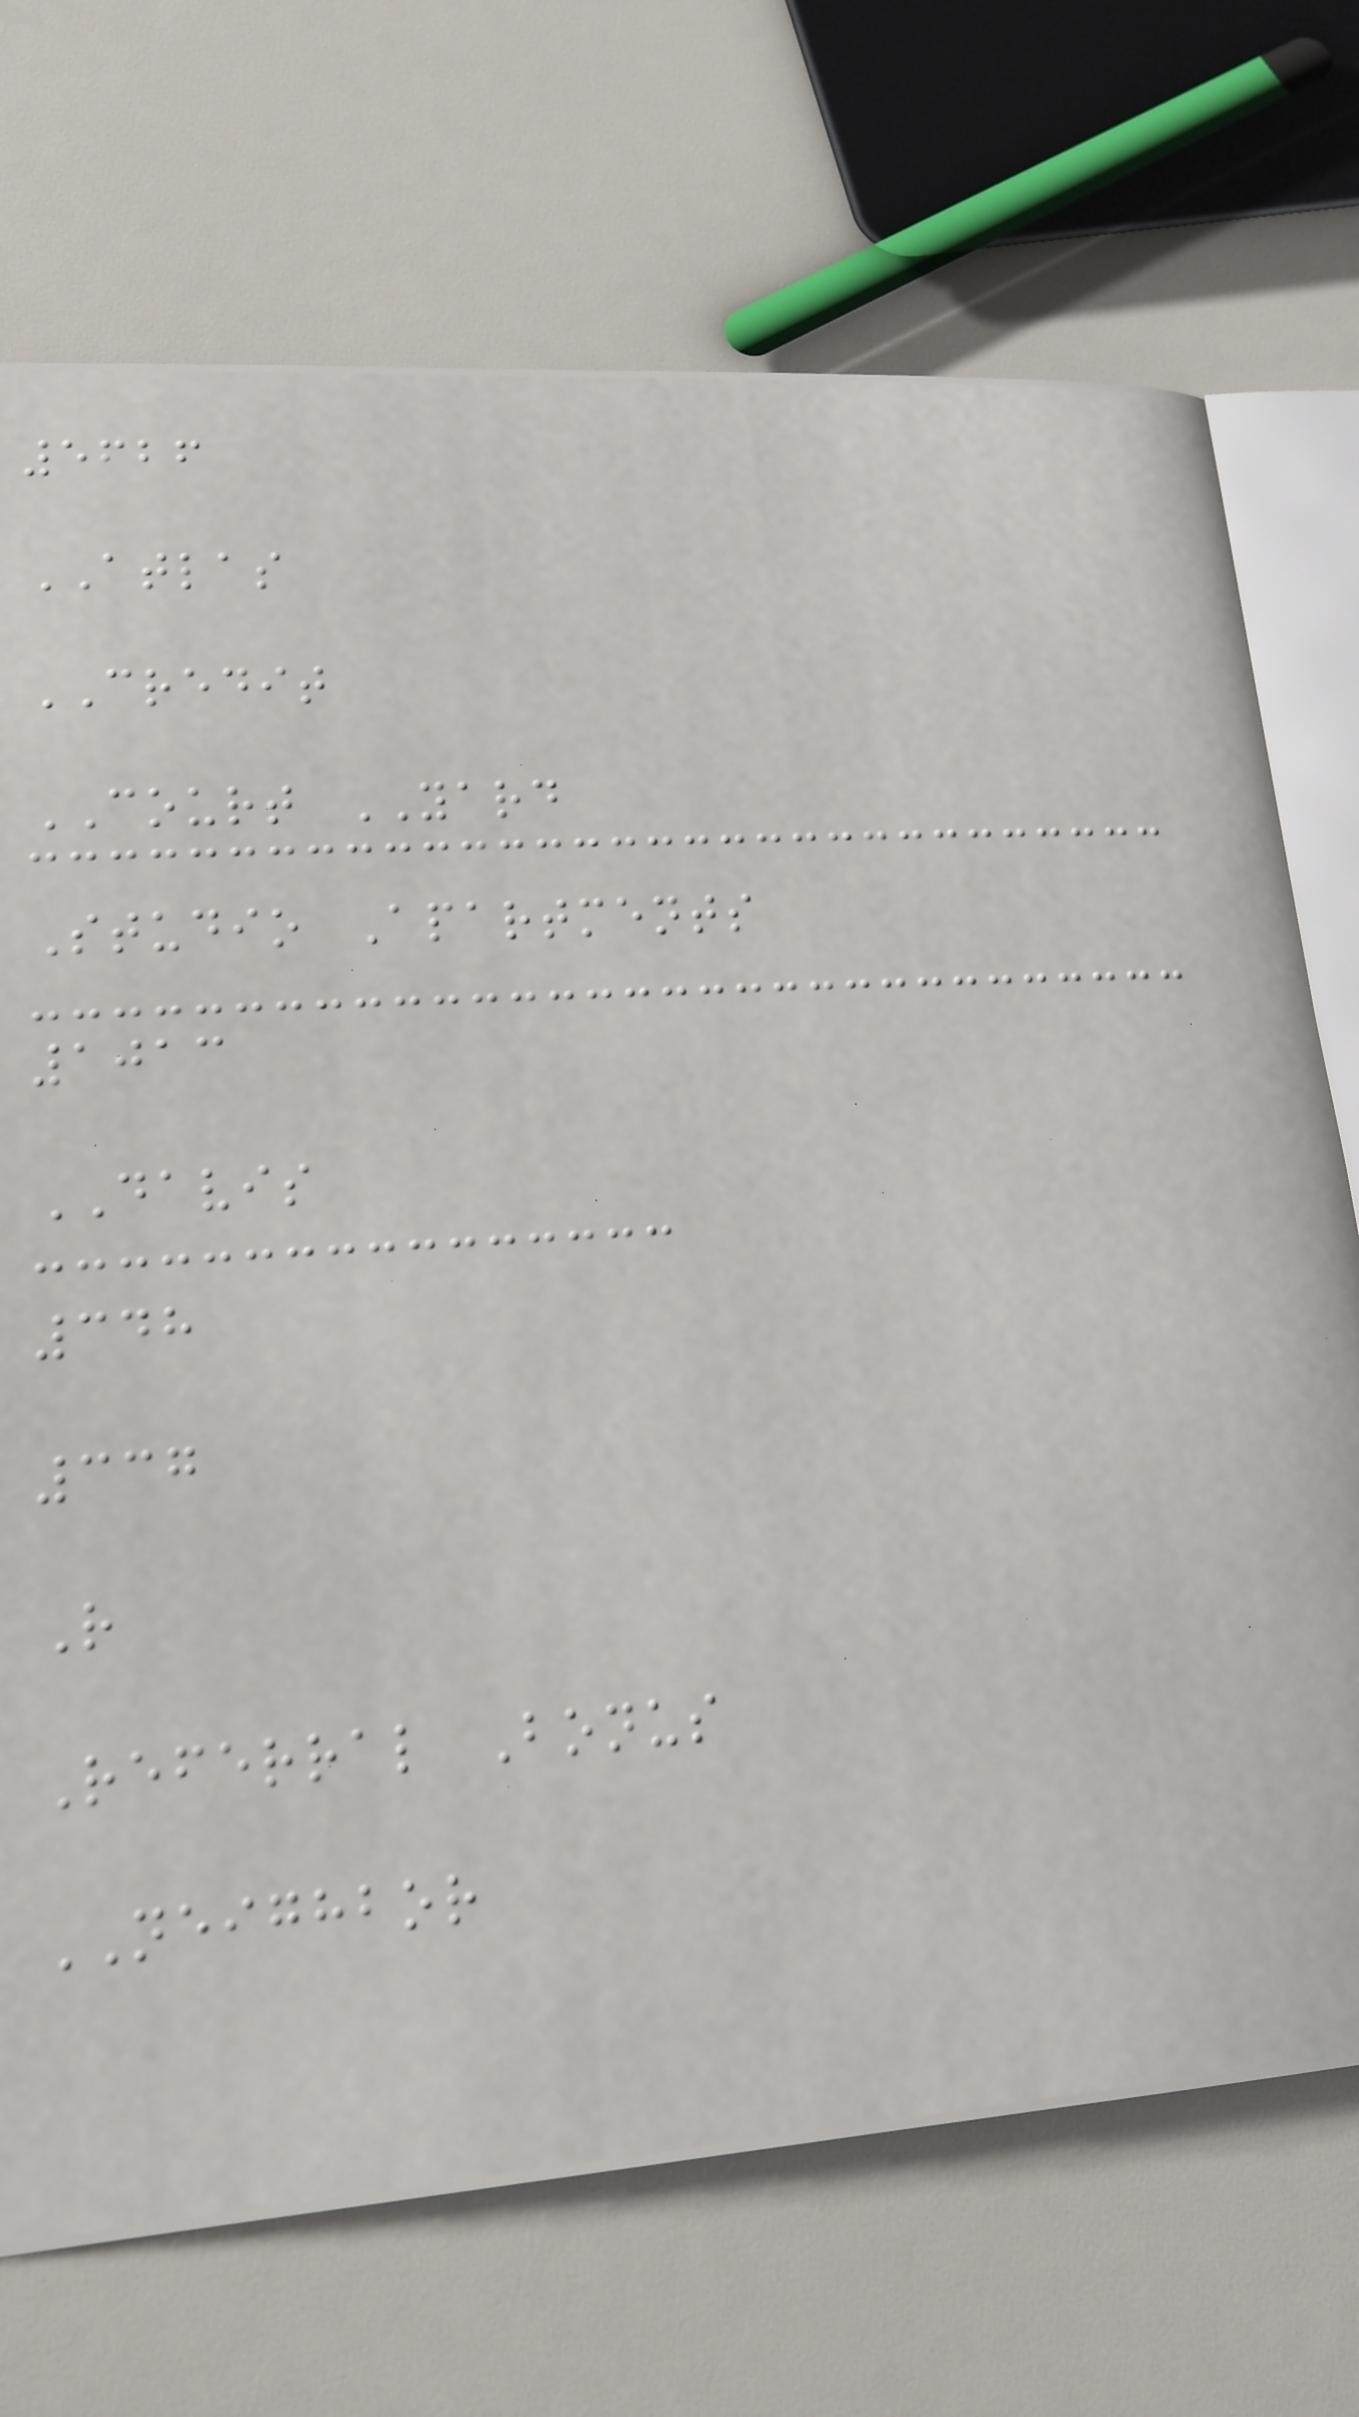5626
ATLAS
CREDIT
COURT YARD
Studio Apartments
1013
DAVIS
348
337
R
Referral Bonus
NEIGHBOR
